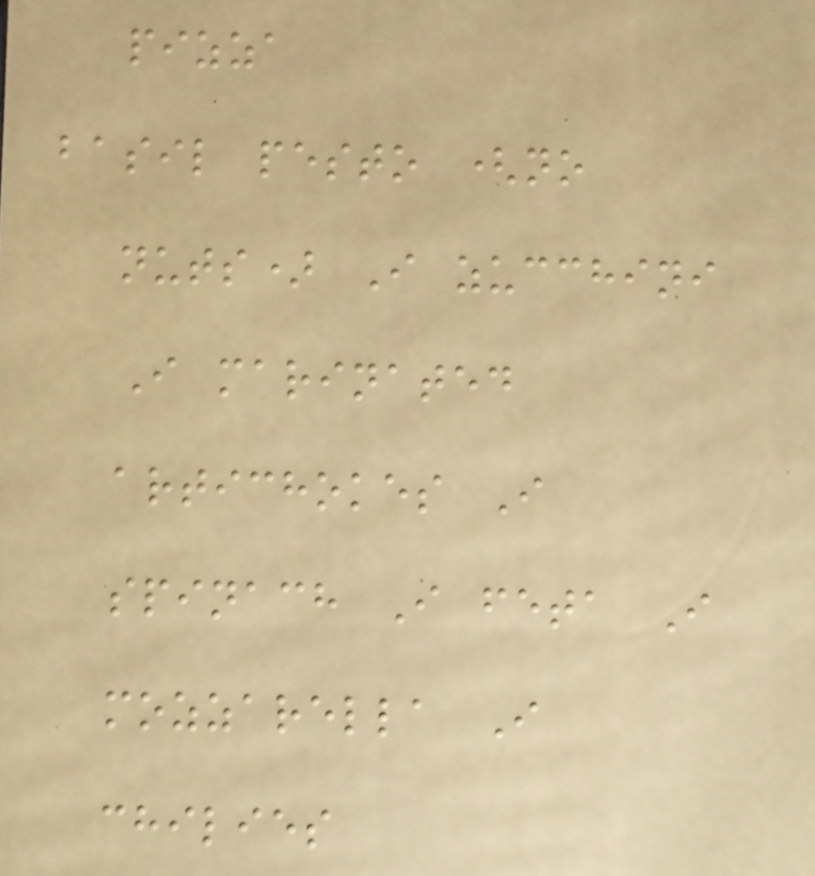pizza
basil pesto (no
nuts) I zucchini
I marinated
artichokes I
spinach I feta I
mozzarella I
chilies
